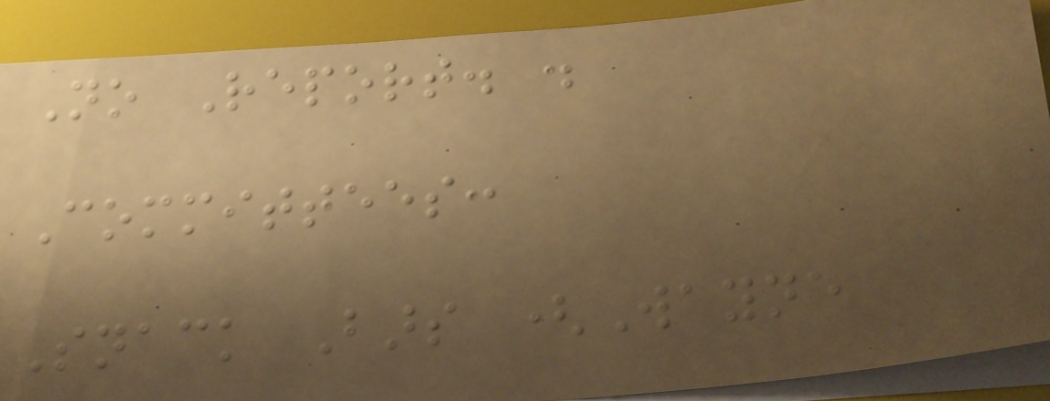No Report. .
Committees:
Snack Bars (Wayne
